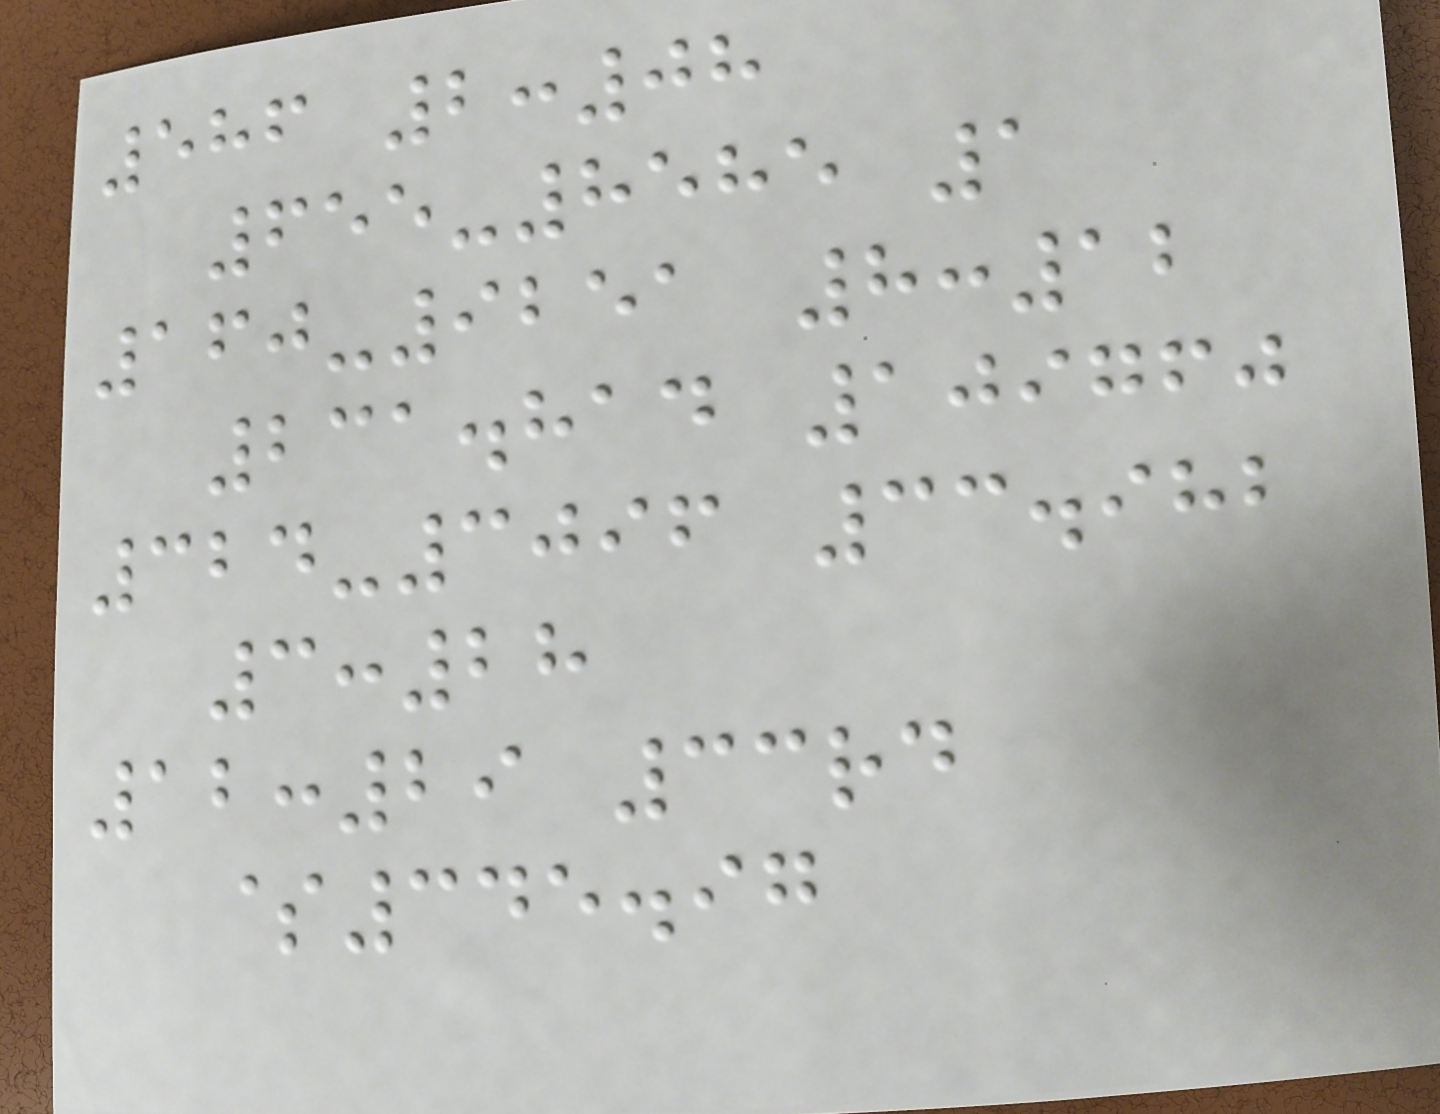586 2:08
655-8585 1
160-9251 8:12
231.814 109760
324-3096 33.982
3:28
12:29 33rd
$345.97
